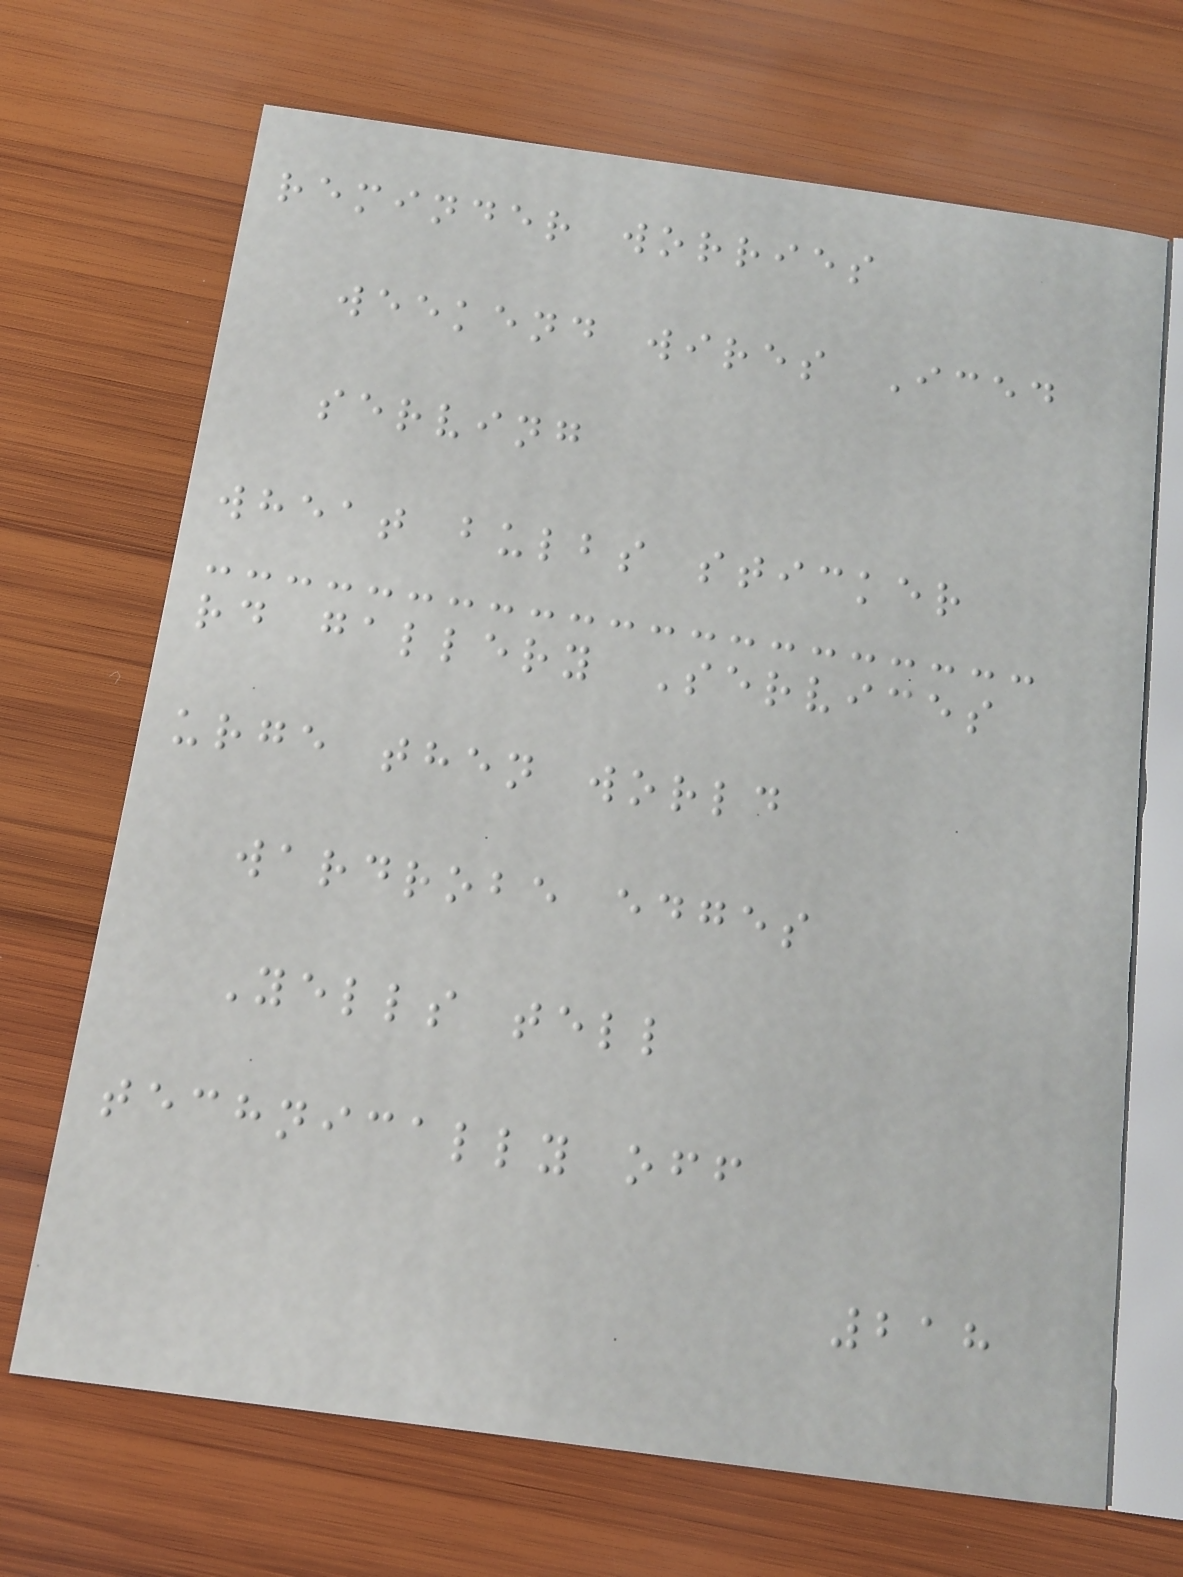reminder worries
weekend wires Iced
serving
wheat bulbs sticker
rd gallery Services
urge then world
wardrobe edges
Yells tell
technically off
218
